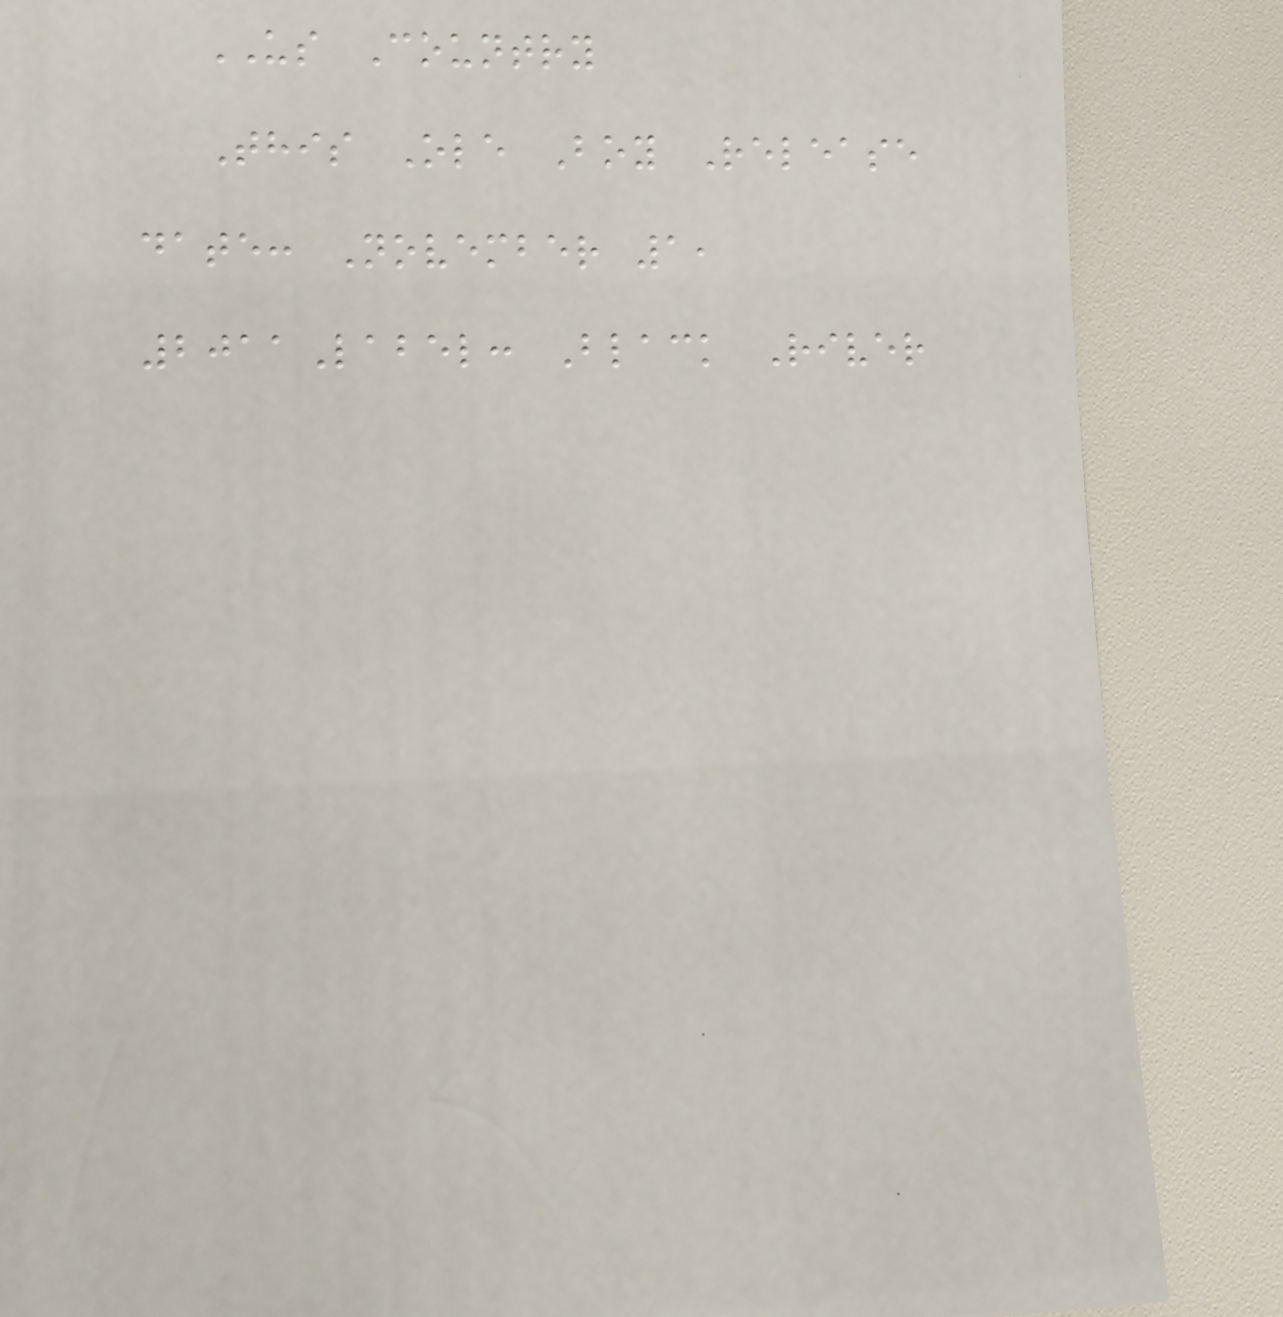US Country
This Ole Boy Release
date: November 1,
2011Label: Black River
